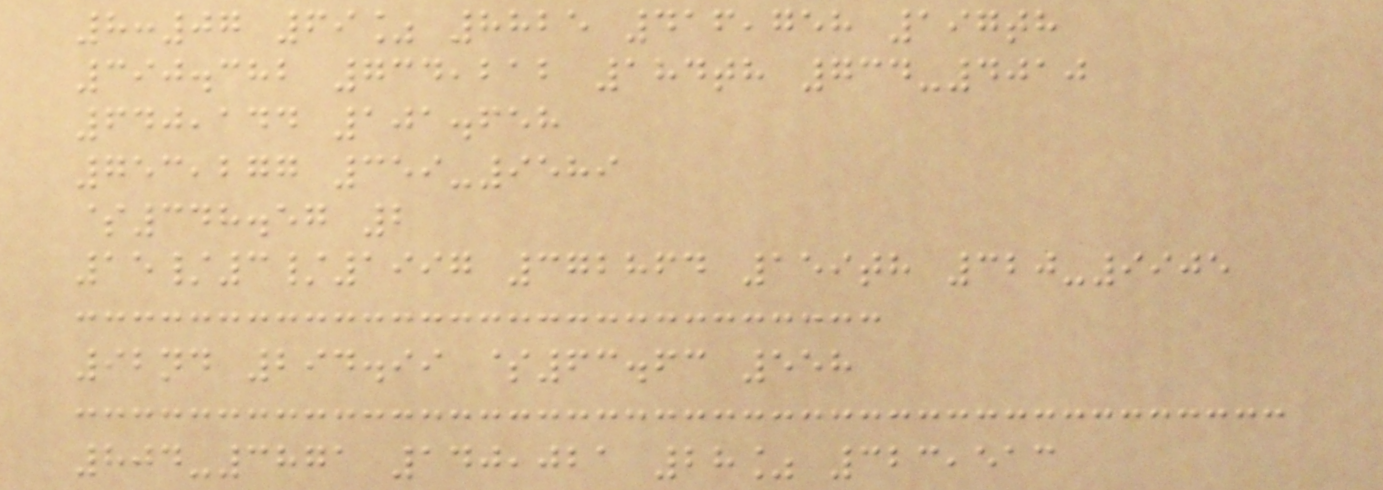8:07 69% 8825 416,758 197th
390.382 734,212 184th 734-4010
640,144 101.658
753,277 359-9589
$348.57 2
15/3/1997 372864 159th 320-9905
92nd 294.99 $63.63 558
804-3871 140,021 28% 323,513
